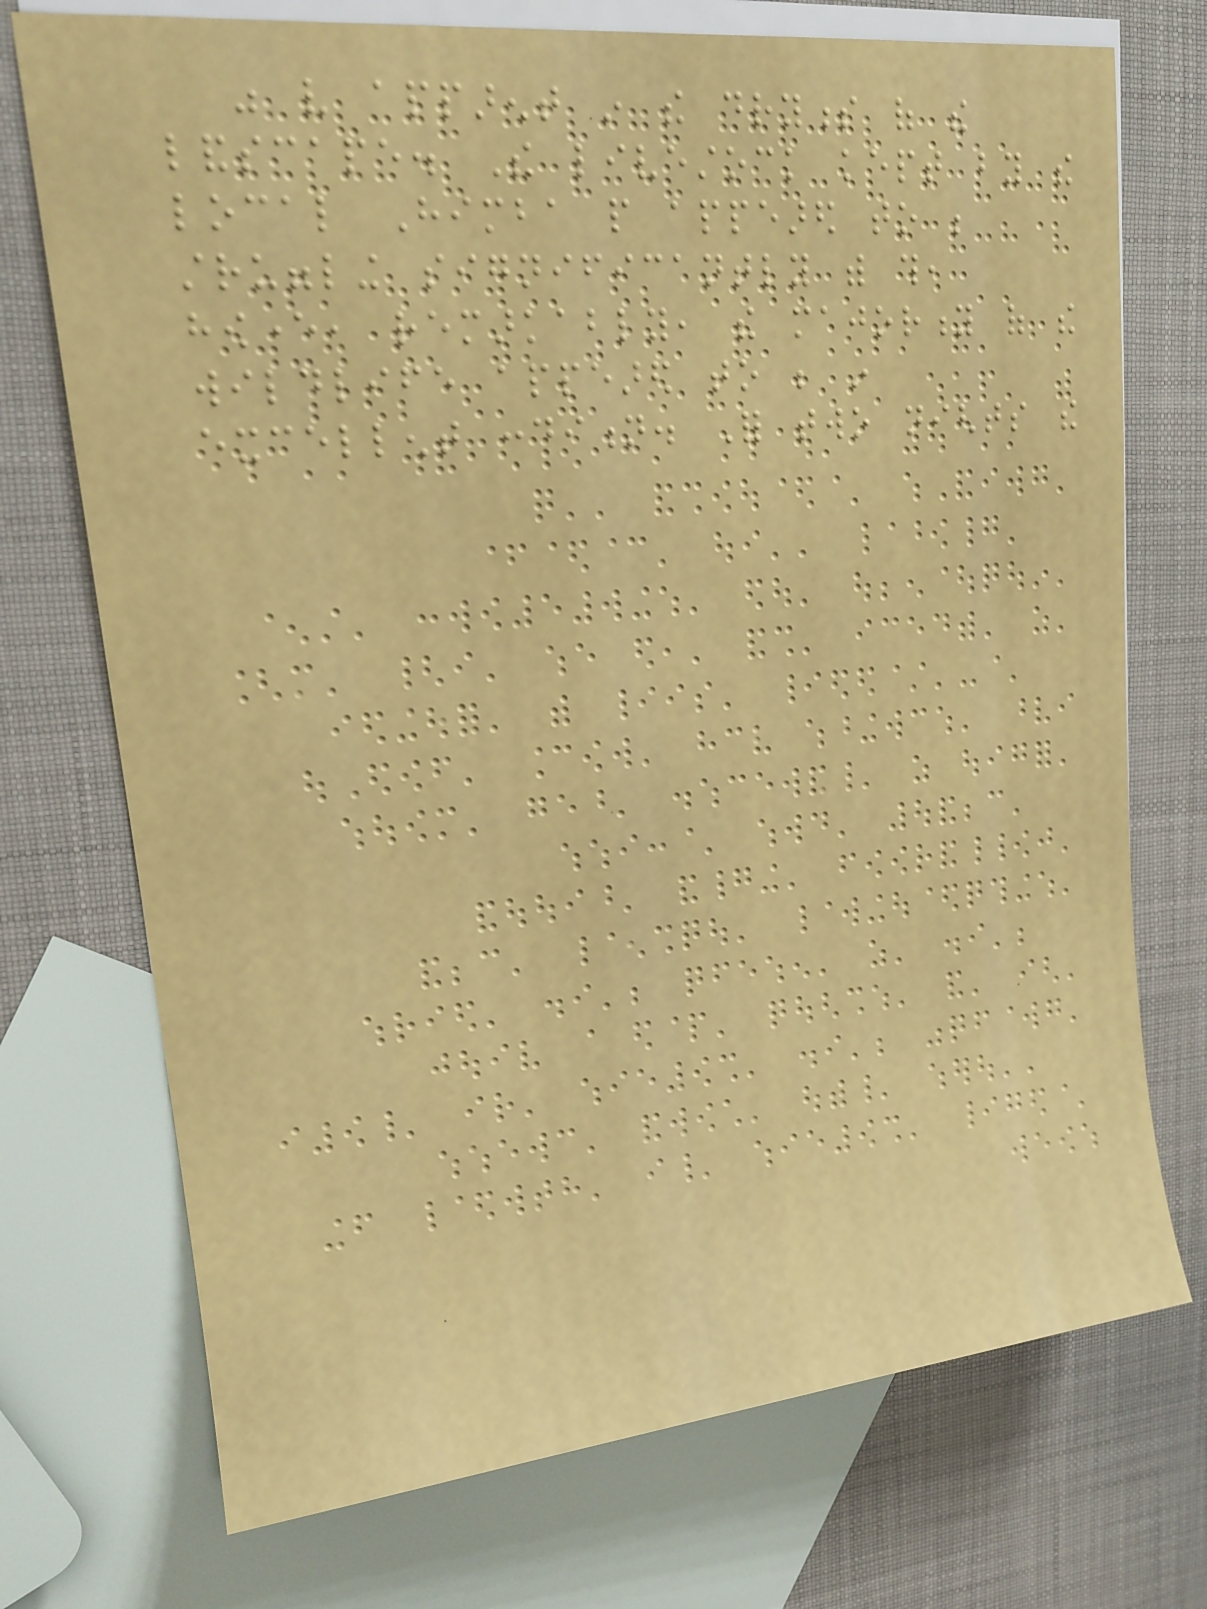was very apparent in the dryness of the
landscape. The livestock kept by the
local Himba people appeared to be
struggling significantly with this,
however, remarkably, the majority of the
wildlife appeared to be in
excellent condition. For two nights the
